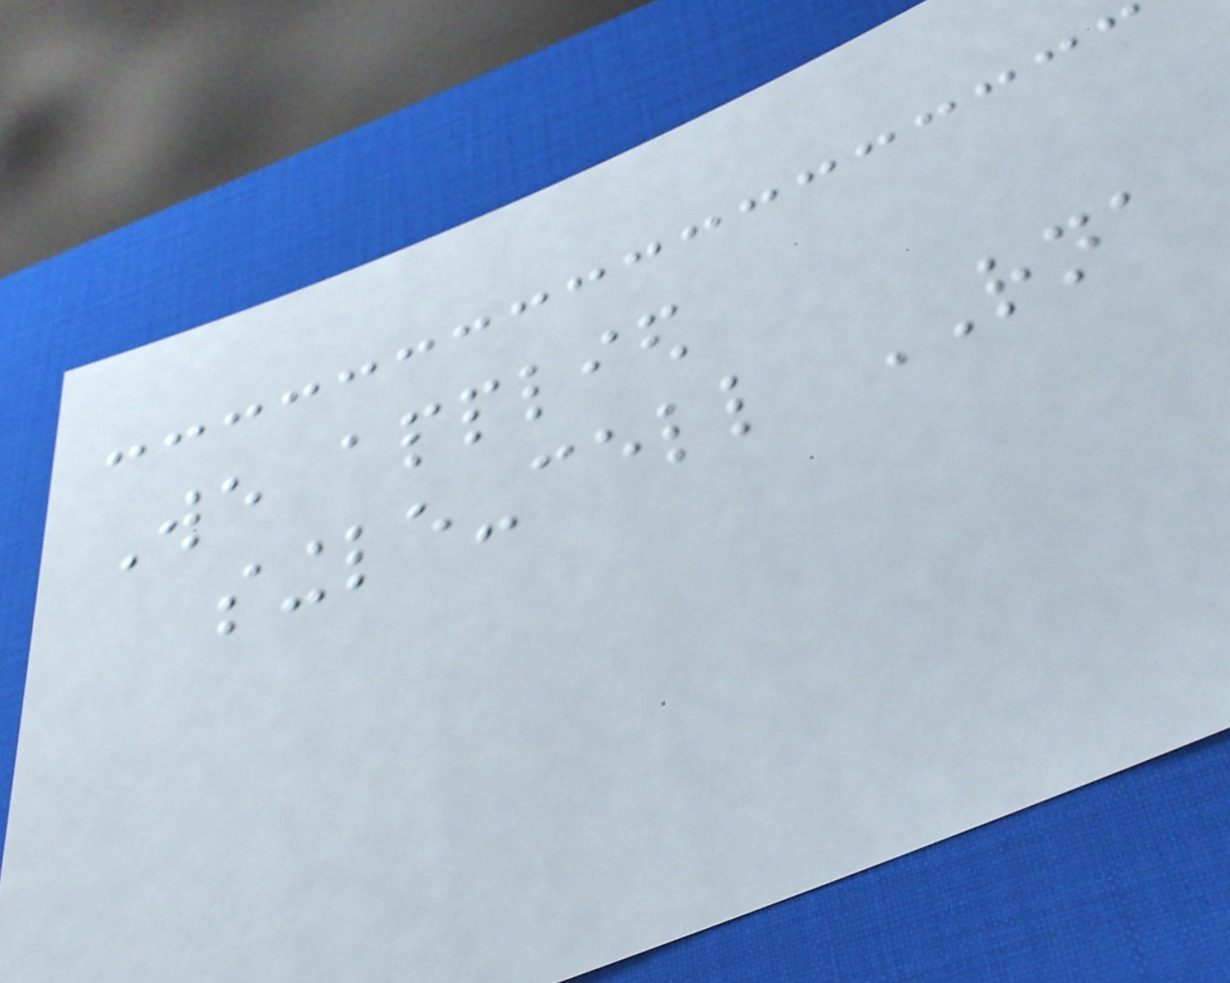We applied
single-cell RNA
